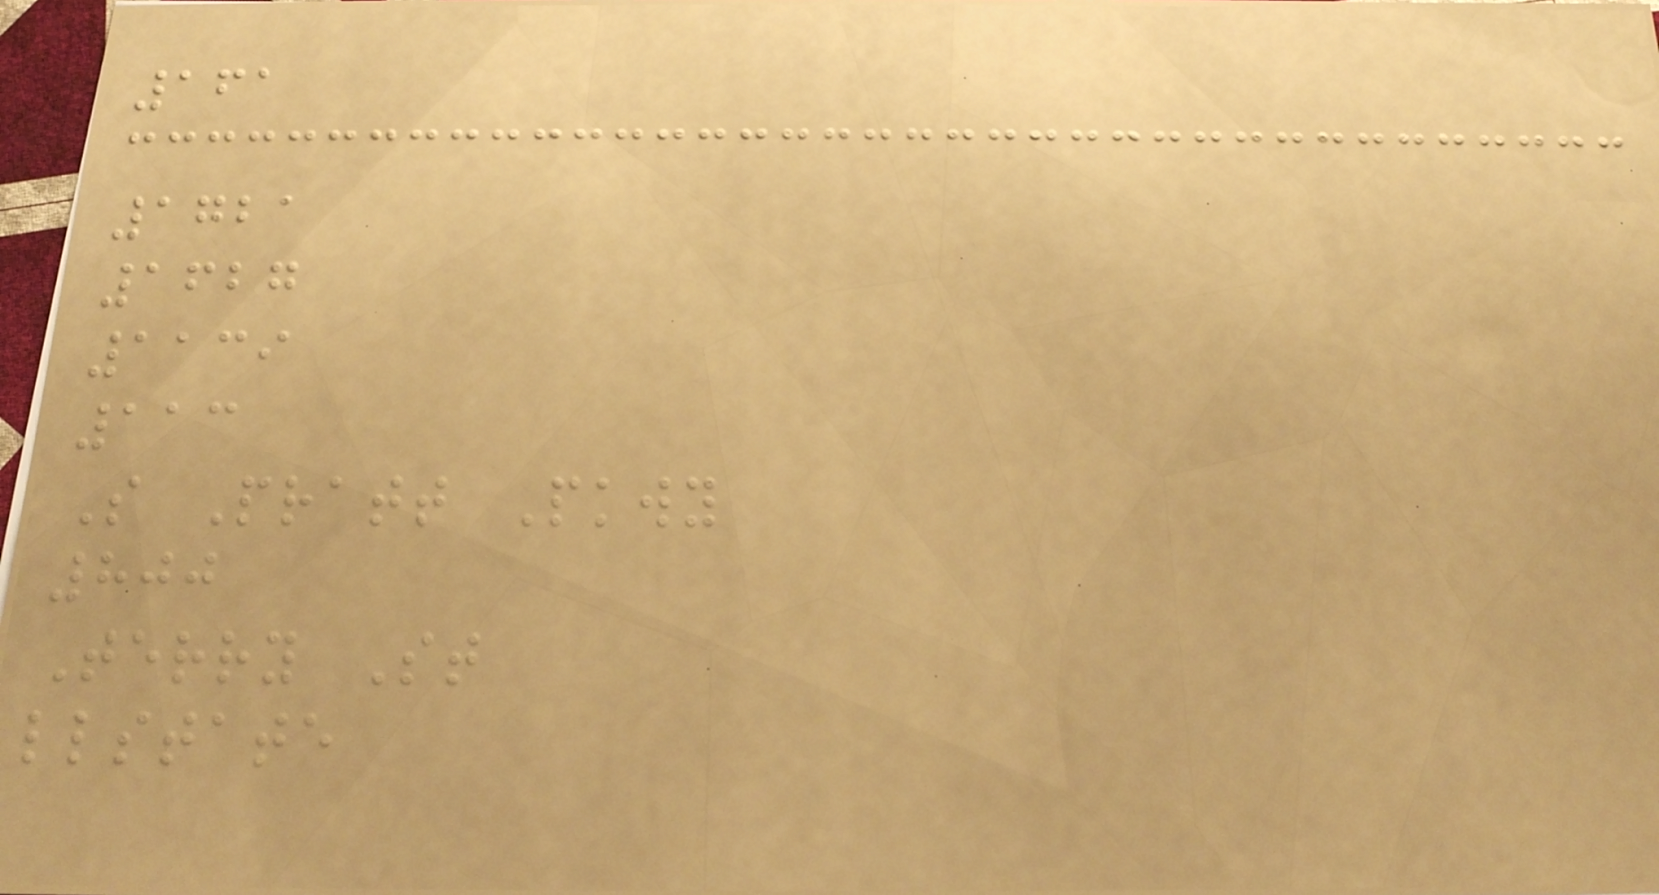161
1721
1627
1139
113
S Pratt Pkwy
800
Terry St
llstate
